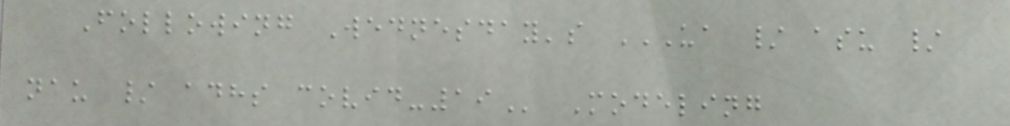Following Wednesday's UA / ASU /
NAU / ADHS COVID-19 Modeling
